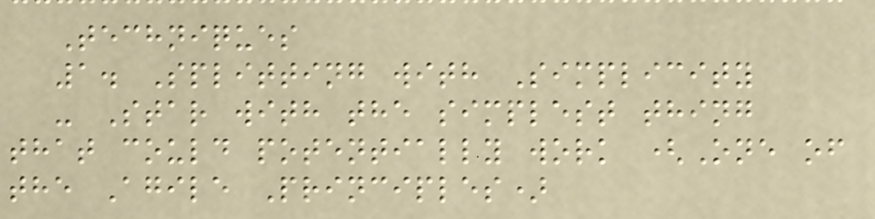Techniques
1. Splitting with Simplicity
- Star with the simplest thing
that could potentially work (One of
the Agile Principles)
